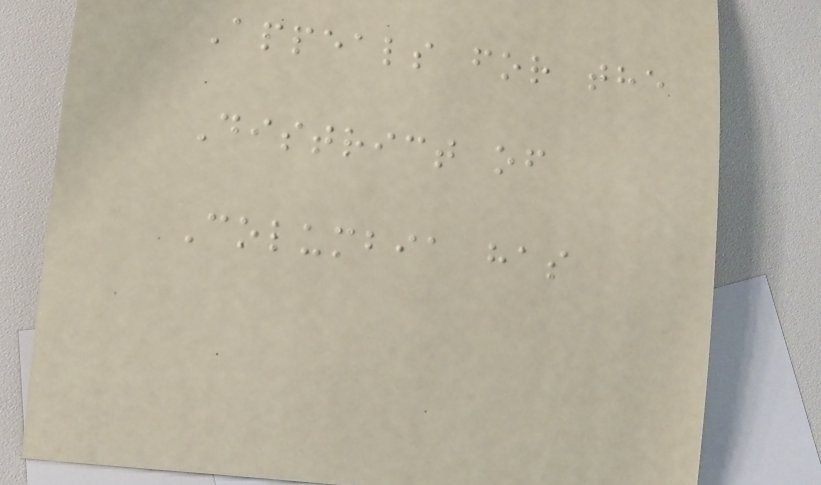Appeals for the
District of
Columbia has
